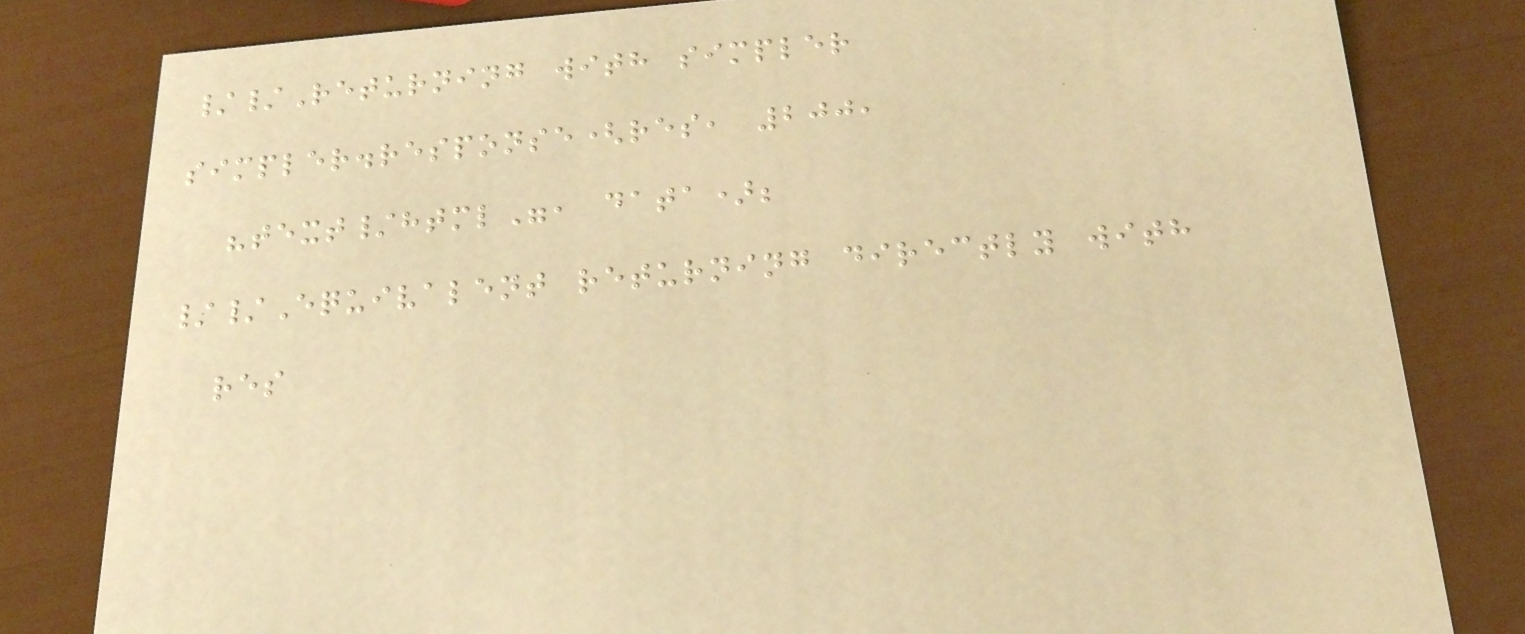//Returning with simpler
simpler.response(res, 200,
"text/html", data);
//Equivalent returning directly with
res
